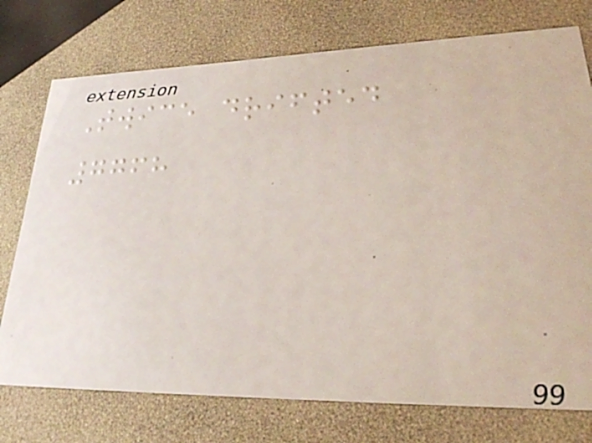Twice drifted
7768
